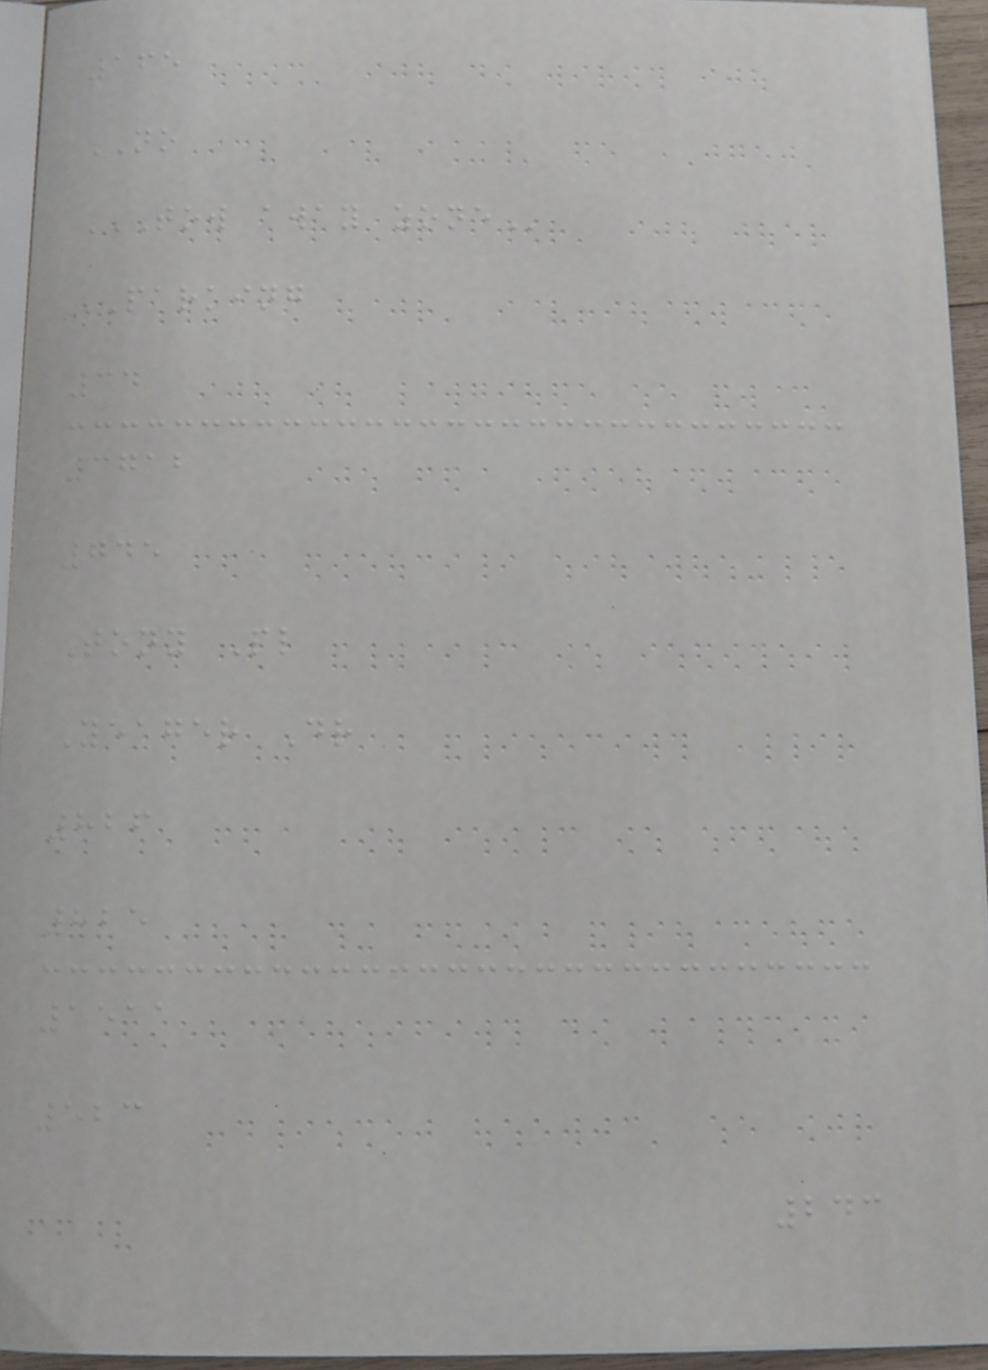165
NO
TOW AWAY ZONE
PARKING
34
3712
745
Tony Pl
Yeager Dr
826
825
1511
523
243
